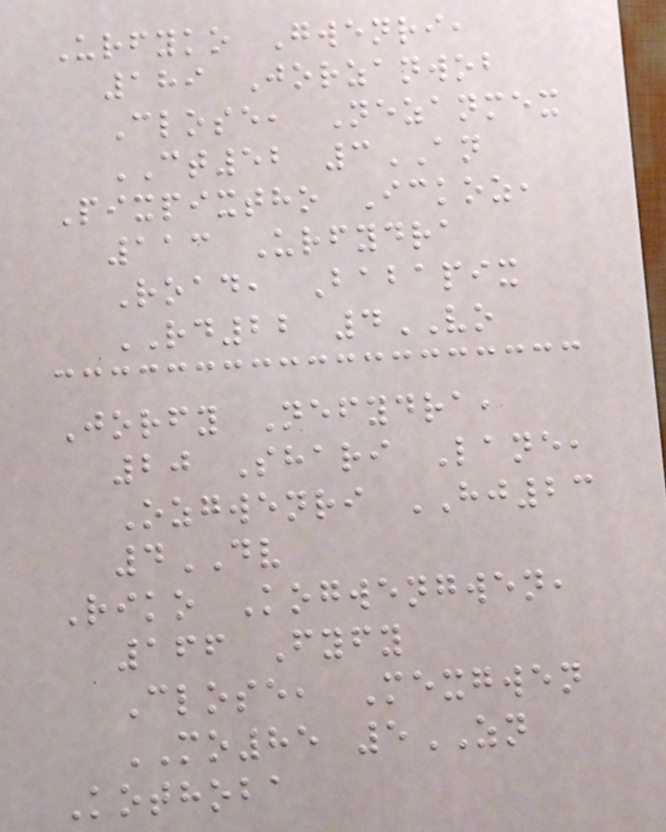Urfyko Gwenri,
189 Jorzanwob
Close, Nezanmex
CT52 3AN
Pixpixtho Ickoz,
113 Urfydra
Road, Babapix
RD22 4VO
Jorfy Nefydra,
20 Shari Lane,
Ozgwenri HJ23
4DV
Riko Kogwengwen,
166 Fyfy
Close, Mexgwen
MO85 5ZN
Kothoba
